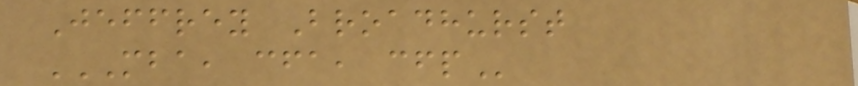Jeffrey Broadhurst
MBA, CFA, CFP
